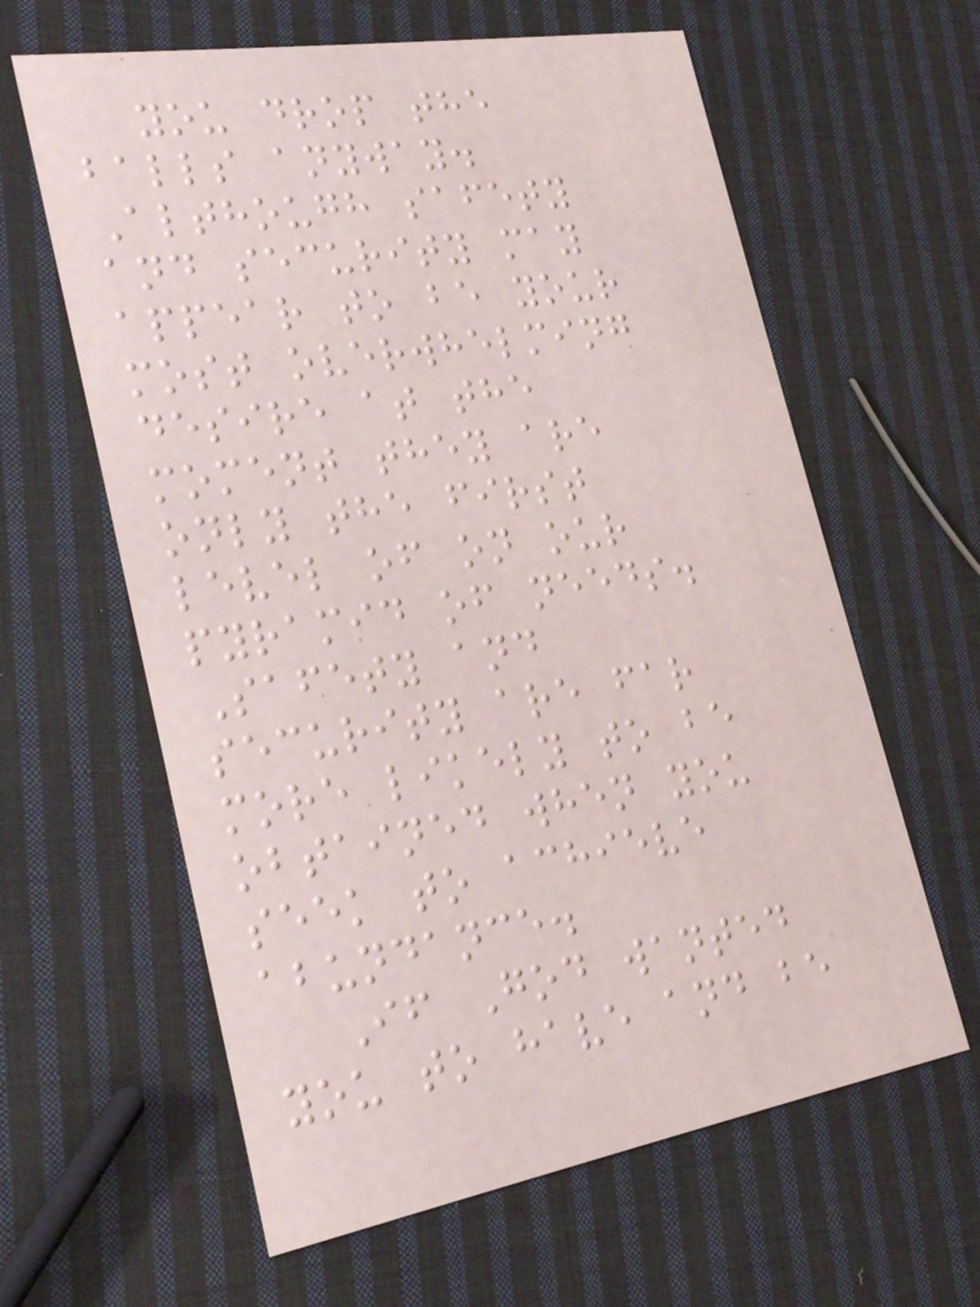you drop the
balls anyway.
Although safety
and security may
appear to be your
most overwhelming
desire at the
moment they are
only the first
level of on our
pyramid of needs.
Safety and
security are far
more likely to be
obtained when you
seek to achieve
abundance.
If God wanted
you to have and be
